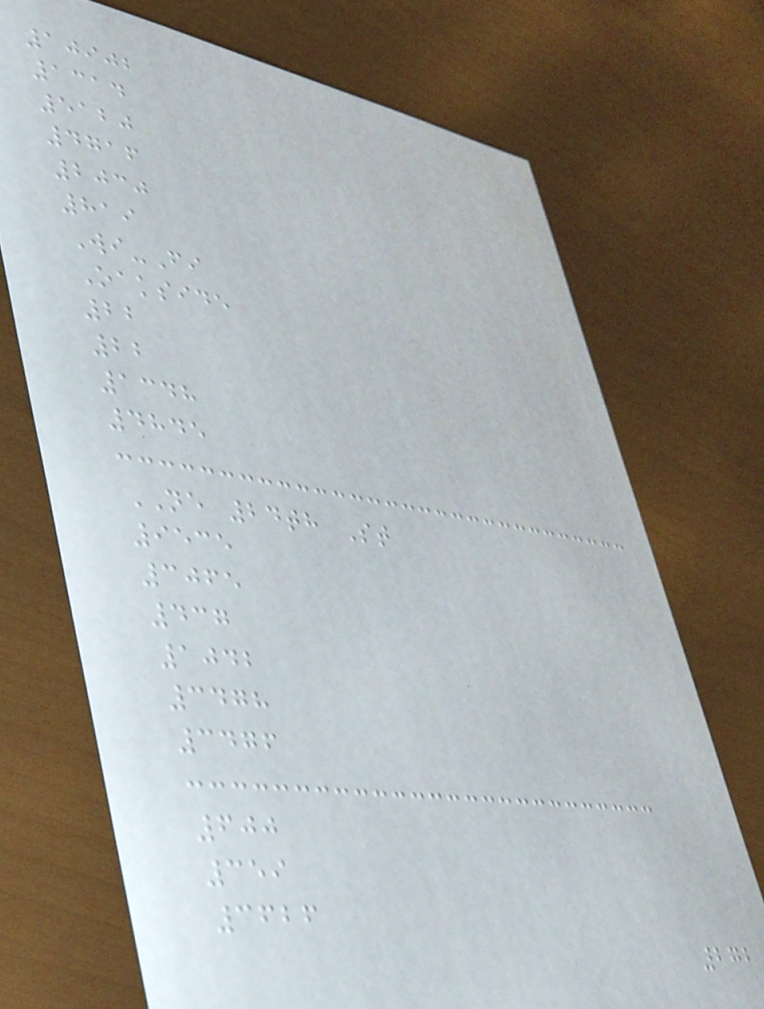10902
1314
5120
4716
2030
819
Wi-Fi
Oakside
22
22
1348
4845
NE 24th St
9535
3065
437
1042
3478
3476
600
359
3626
272
